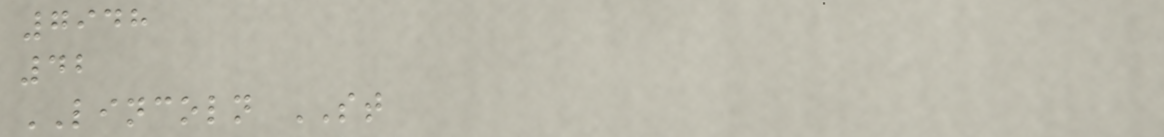7948
42
LINCOLN ST
